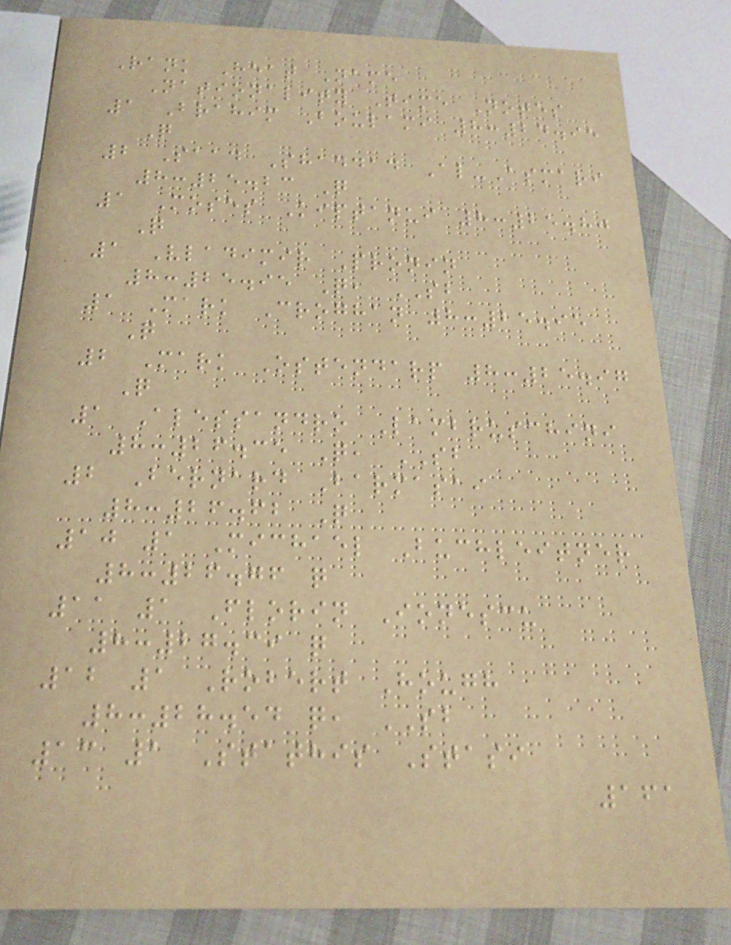Rank Heat Name
Nationality Time Notes
1 Brahim Boulami 8:24.95
Q
2 Saad Shaddad Al-Asmari
8:25.23 Q
1 Moses Kiptanui 8:25.80
Q
1 Vladimir Pronin
8:25.95 Q, SB
1 Mark Croghan 8:25.95
Q
2 Mark Ostendarp 8:25.97
Q
1 Alessandro Lambruschini
8:26.35 Q, SB
2 Bernard Barmasai
8:26.62 Q
10 1 Michael Buchleitner
8:26.76 q
11 1 Florin Ionescu
8:27.39 q
12 1 Robert Hough
8:28.54 q, SB
13 1 Stathis Stasi
161
